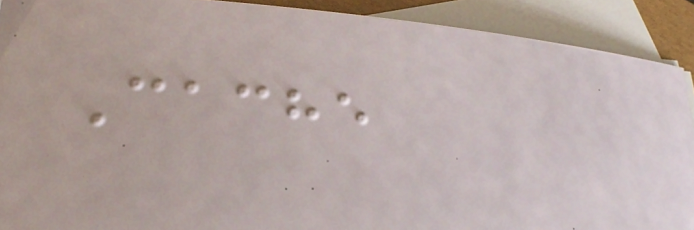Cache
